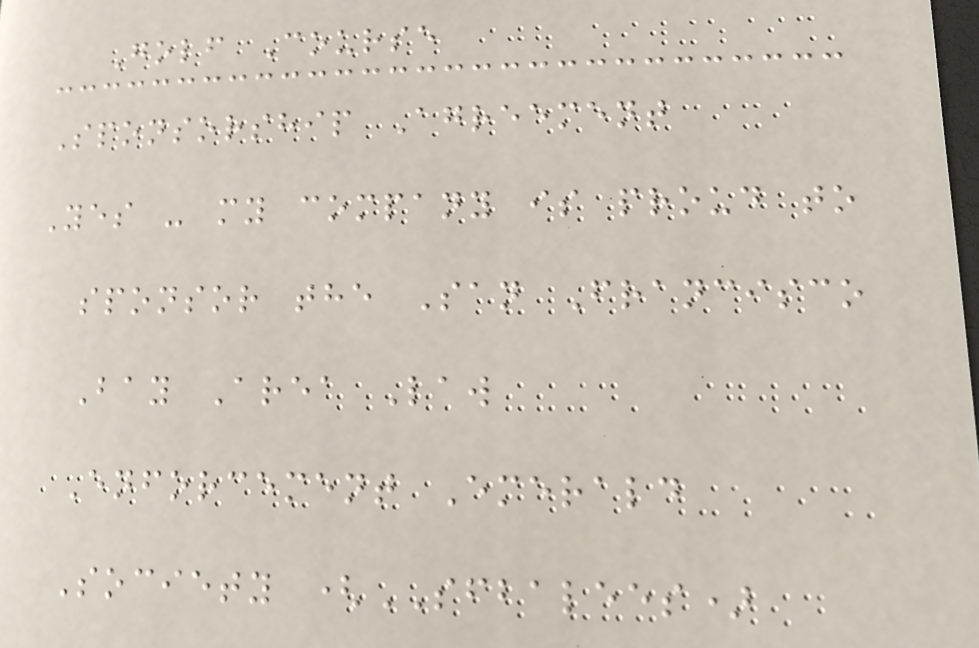Golf Course
Sponsorship Agreement
Yes - my company is proud to
sponsor the San Francisco
Bay Area Law
Enforcement Emerald
Society (SFBALEES)
